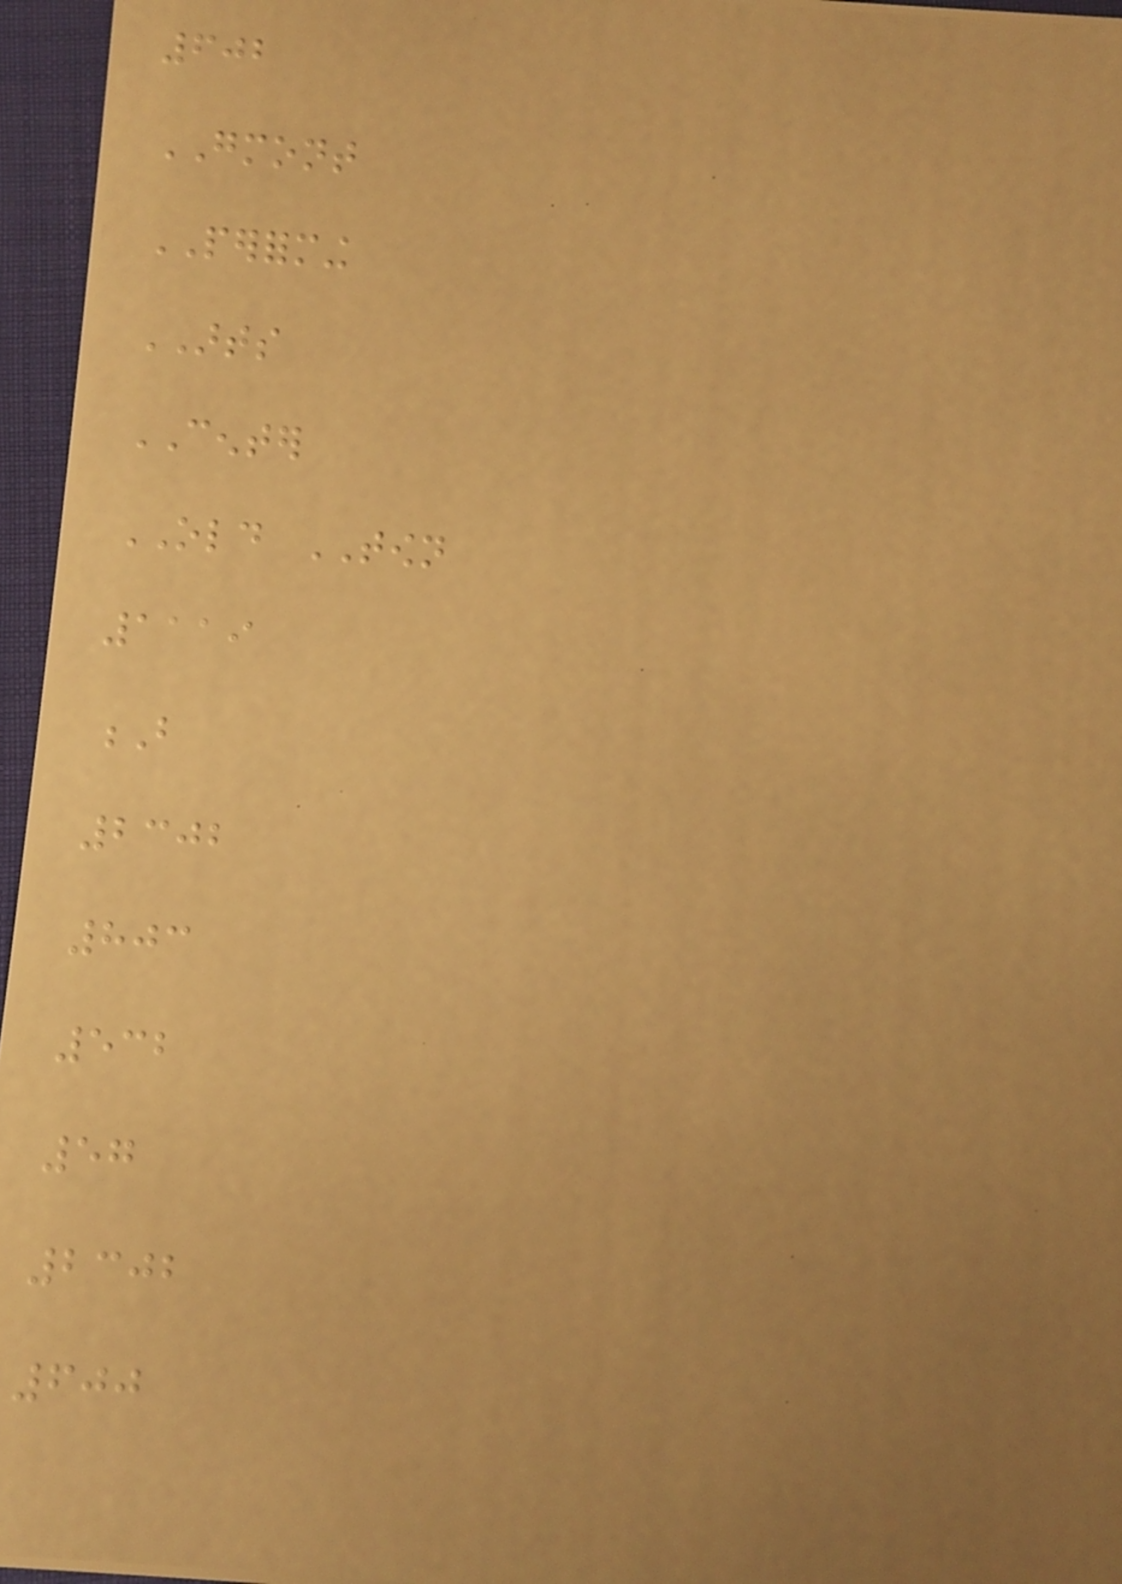602
GMONT
PERFORMING
ARTS
CENTER
OLD TOWN
1119
B
2302
803
532
57
2302
600
